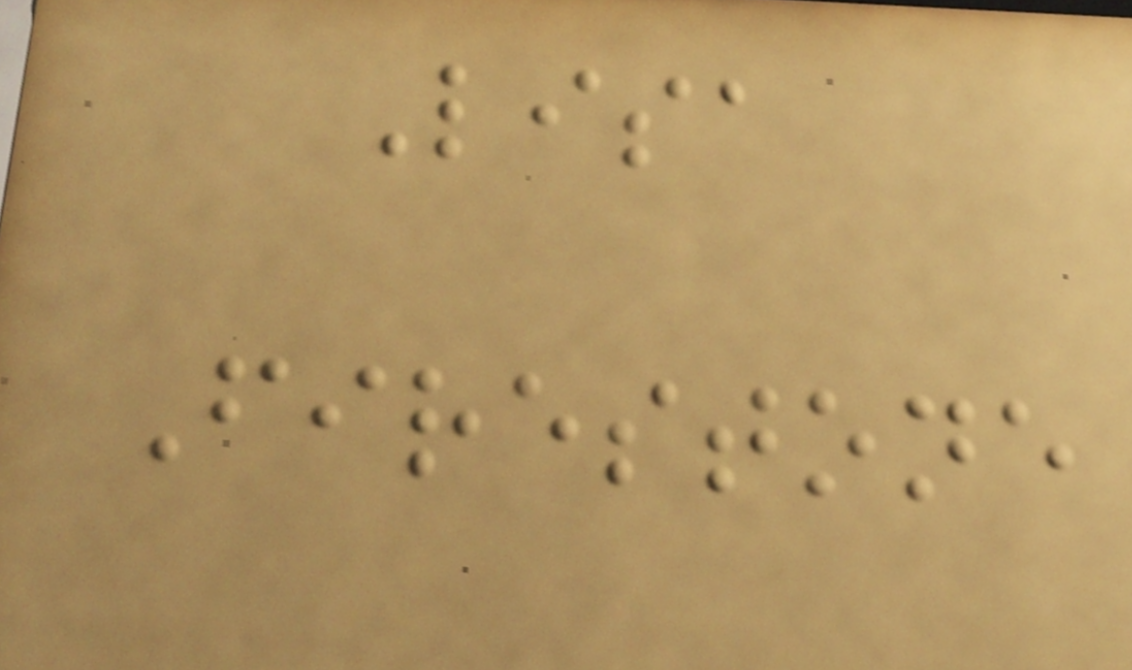Lisa
Firestone
